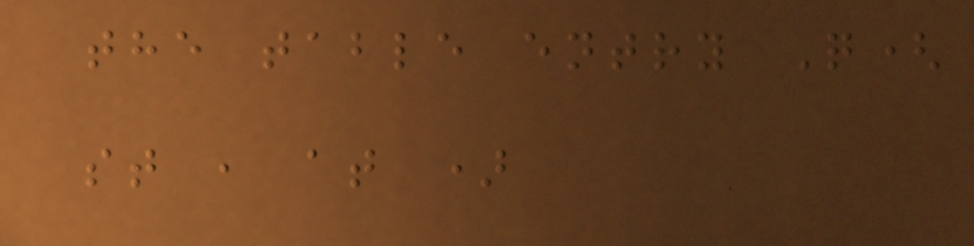the table entry Q(
st , at )
